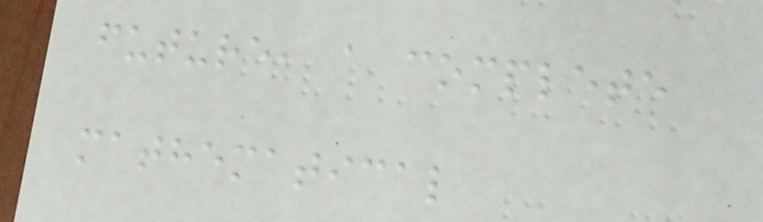future, a complete
mathematical
